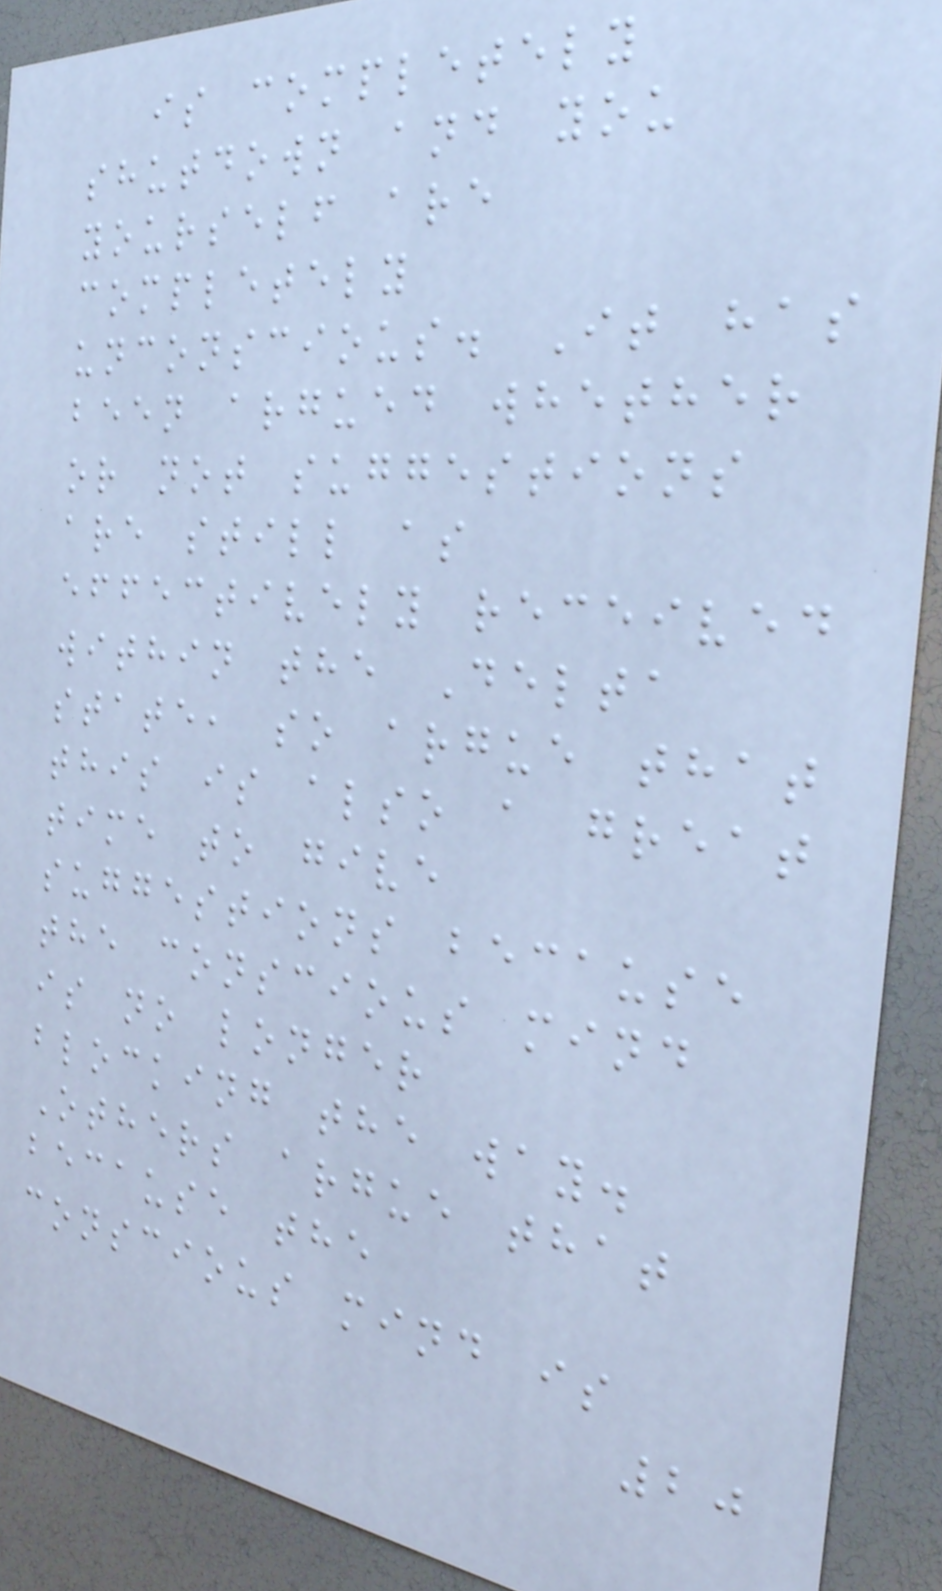is completely
shutdown and you
yourself are
completely
unconscious. It has
been argued whether
or not suggestions
are still as
effectively received
within the Delta
state, so argue that
this is also a great
time to give
suggestions because
the conscious mind
is no longer
blocking the way.
Others argue that
because the
conscious mind is
20
